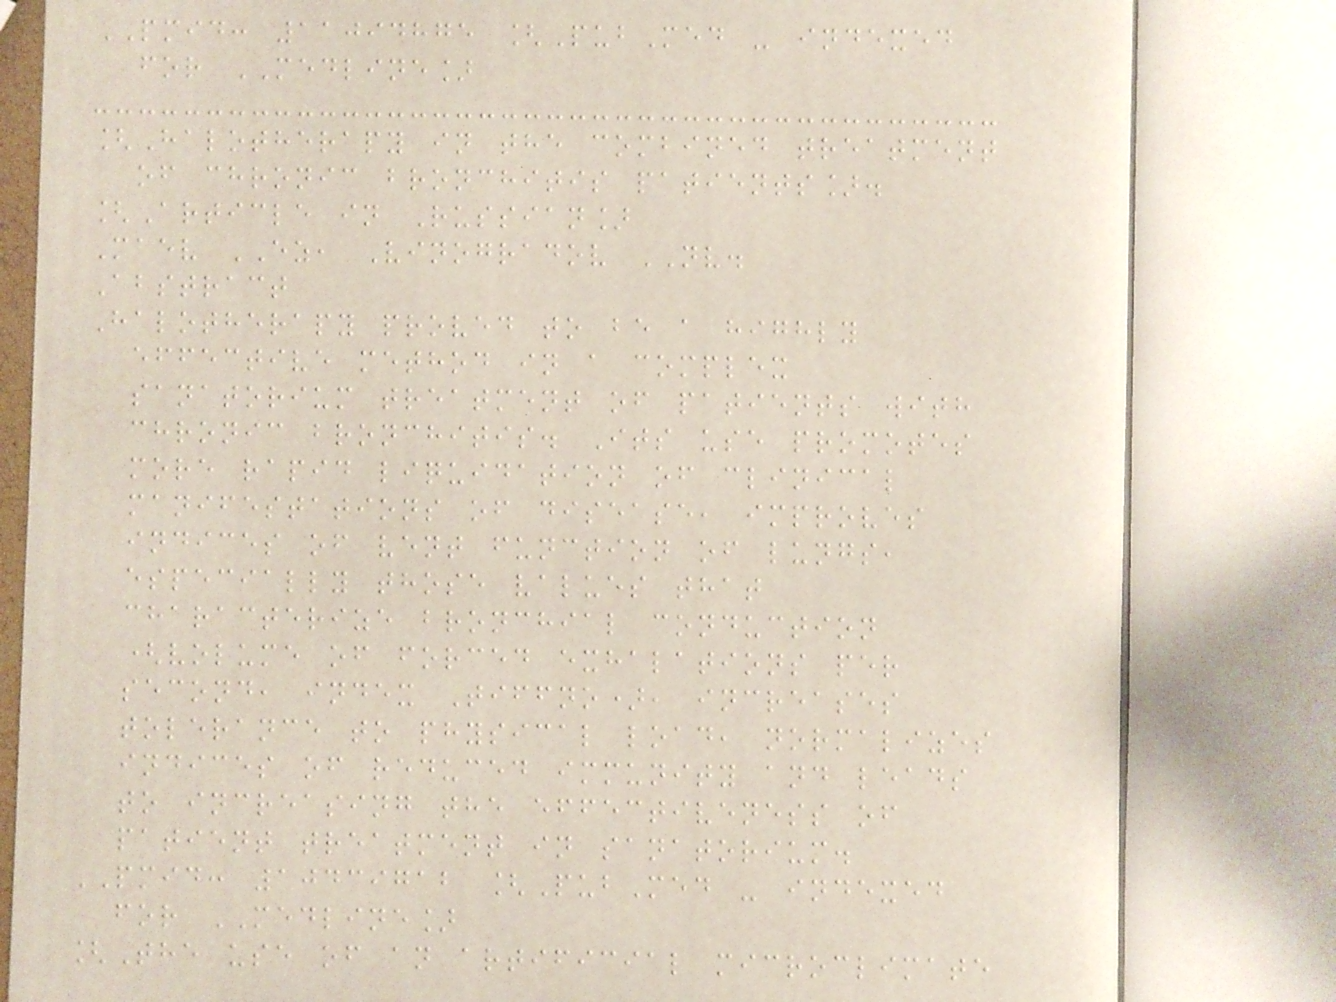PMID: 11094875 [PubMed - indexed
for MEDLINE]
[Halotherapy in the combined treatment
of chronic bronchitis patients].
[Article in Russian]
Maev EZ, Vinogradov NV.
Abstract
Halotherapy proved to be a highly
effective method in a complex
sanatorium treatment of patients with
chronic bronchitis. Its use promotes
more rapid liquidation of clinical
manifestations of disease, improves
indices of vent function of lungs,
especially those values that
characterize bronchial conduction
(volume of forced exhalations per
second, index Tiffno), increases
tolerance to physical load, normalizes
indices of reduced immunity and leads
to increasing the effectiveness of
patient treatment in sanatorium.
PMID: 10439712 [PubMed - indexed
for MEDLINE]
[The use of an artificial microclimate
